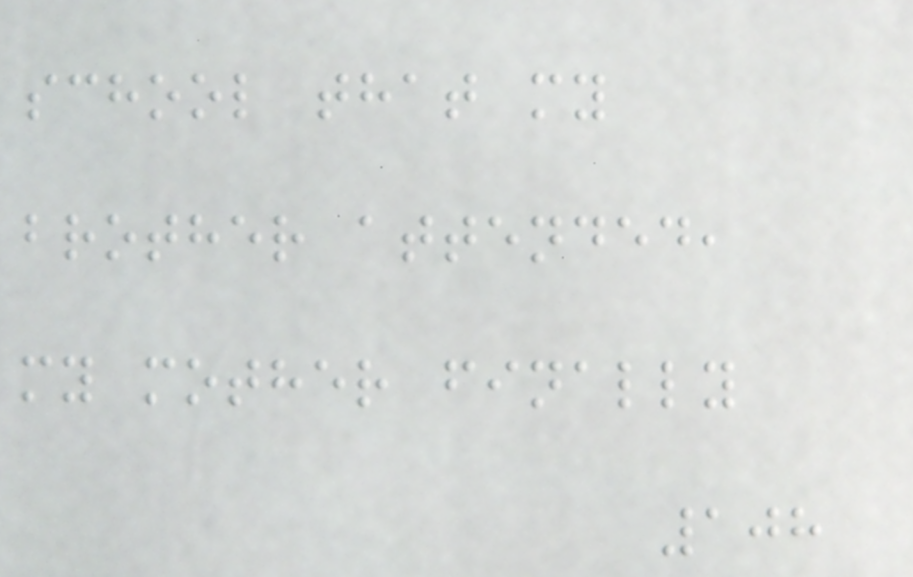school that my
brother attended,
my mother finally
108
